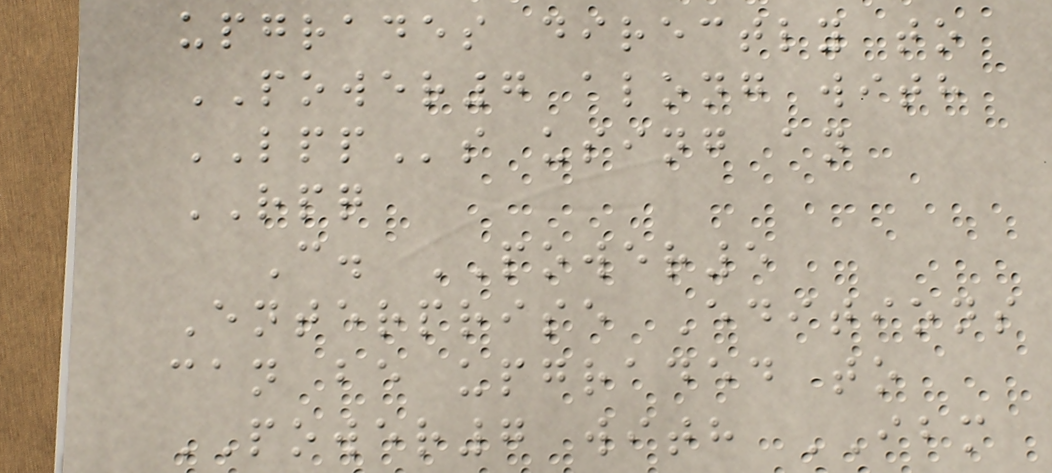upgrades directly to
POWER7 along with
LPPs using an
RPQ
C. POWER5
Enterprise Editions
can be upgraded to
POWER7 with IBM
